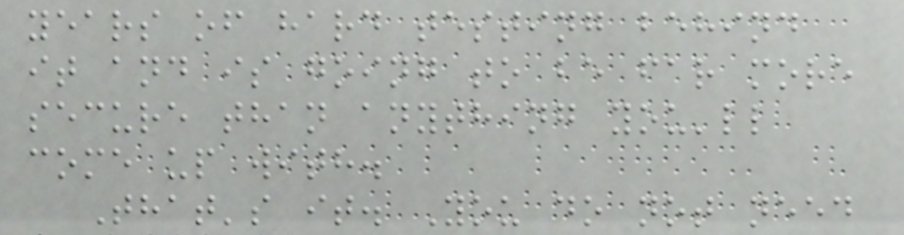years of hard testing behind
it and is going to be far more
secure than anything you'll
come up with.
That's it. You do not need
